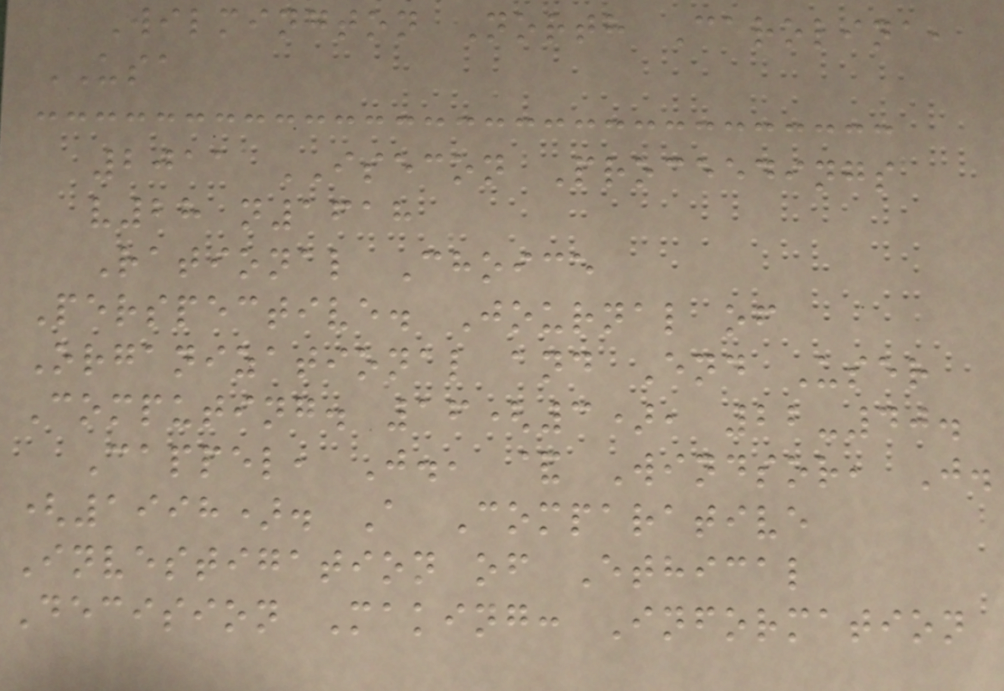Wilmington North Carolina,
USA
2011 ISECON Proceedings
v28 n1618
Rational Choice
Perspective. Journal of
Organizational and End User
Computing. 16(3), 22-40.
Cappel, J., & Windsor, J.
(1998). A Comparative
Investigation of Ethical
Decision Making: Information
